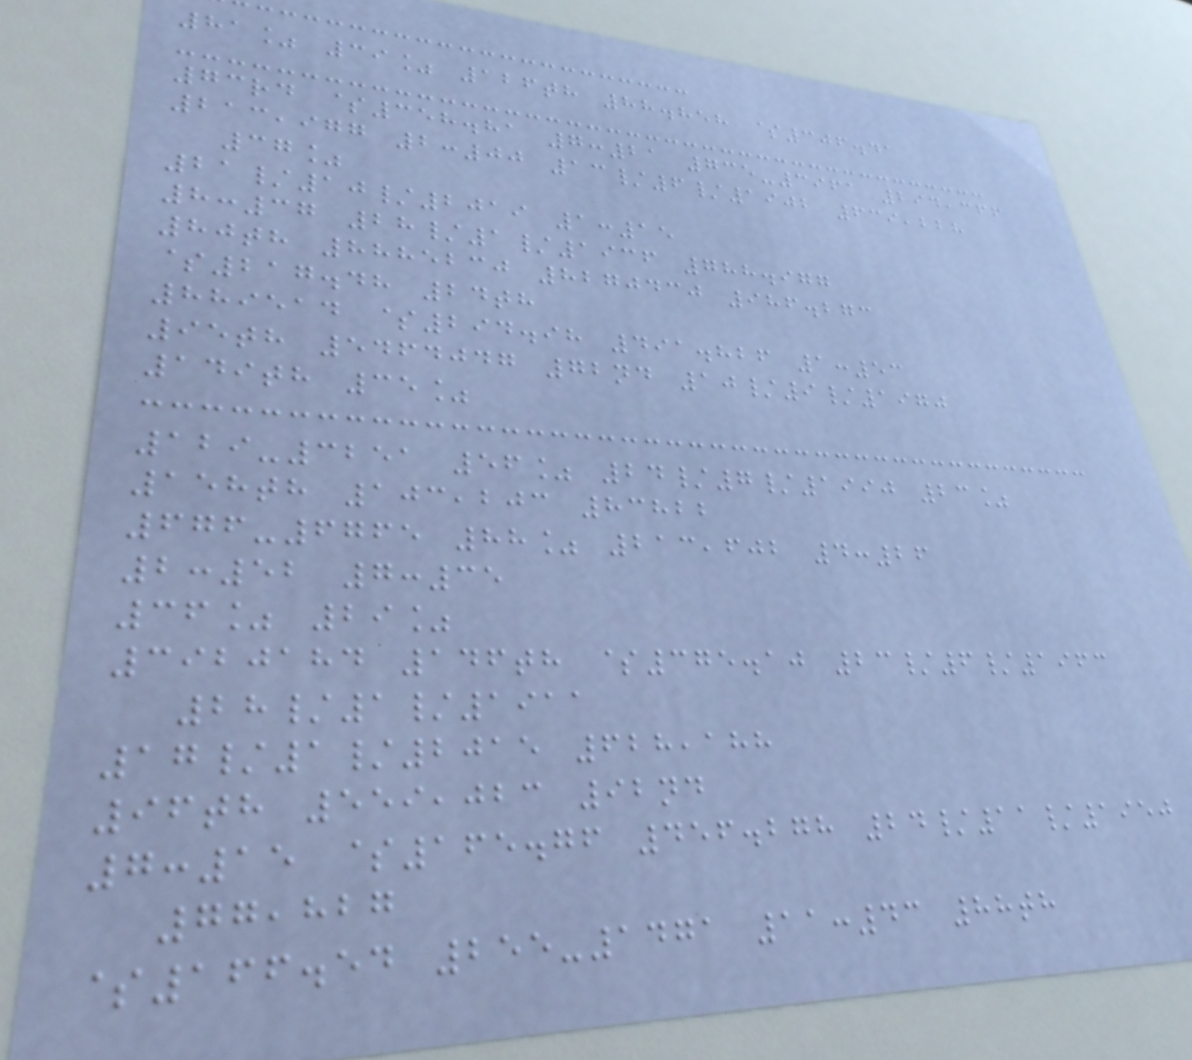81% 39% 126th 88.858 $306.41
73rd $358.81 7:21 735-3961 294,366
213,977 2:00 13/6/1902 639,228
37%
21/10/2019 1:15
8:37 28/1/1936 788.977
80th 8885230 8270430 986.273
$217.48 24th
889514 $294.98 491.826 1:53
95th 5464047 72nd 10/9/1970
149th 35%
129-3251 56% 24/7/1990 23%
158th 103,203 83822
676-6765 88% 213,602 4:26
2:52 7:35
36% 29%
3920184 146th $375.10 23/6/1963
28/1/1911
17/1/2015 628,188
96th 559,023 92nd
7:15 $165.76 456.278 24/11/1950
77,827
$166.54 255-1471 11:43 88th
